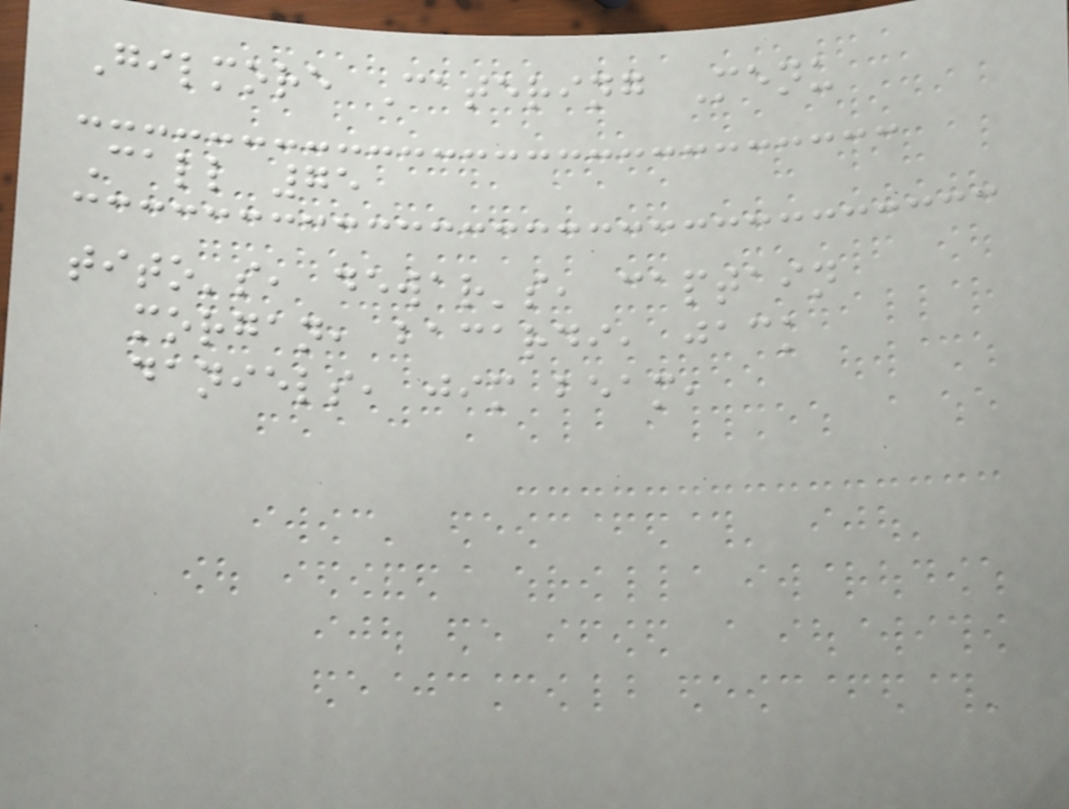Gilmore Catering Menu
Call 75
tito's, dewar's, captain
morgan, bacardi, jack
daniels, jim beam,
